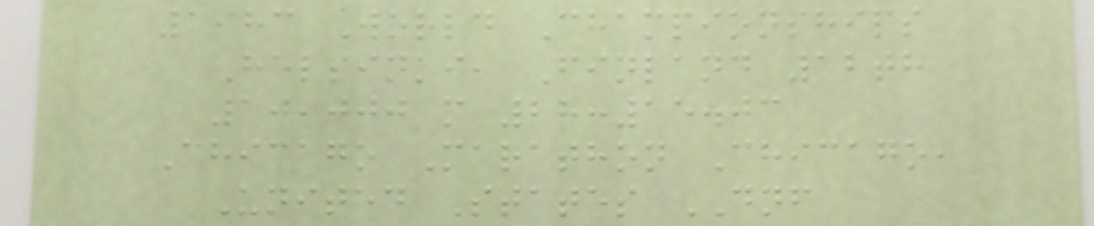1983 World Championships
Helsinki, Finland 12th
10,000 m 28:15.03
Chicago Marathon Chicago,
United States DNF
